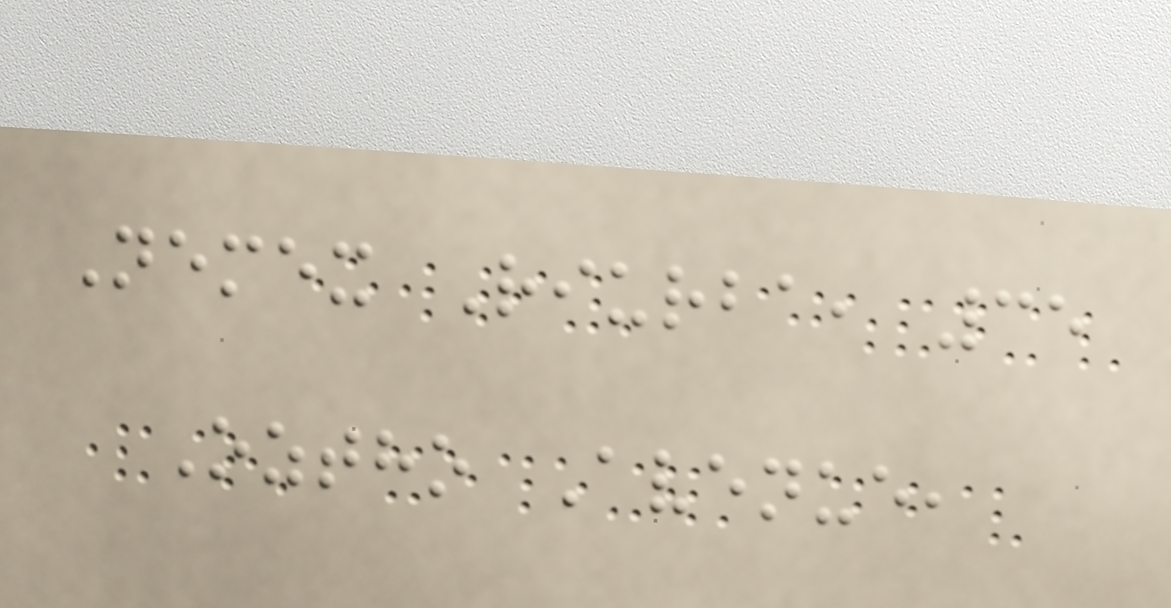Nemex Riurba, 35
Oztho Avenue,
